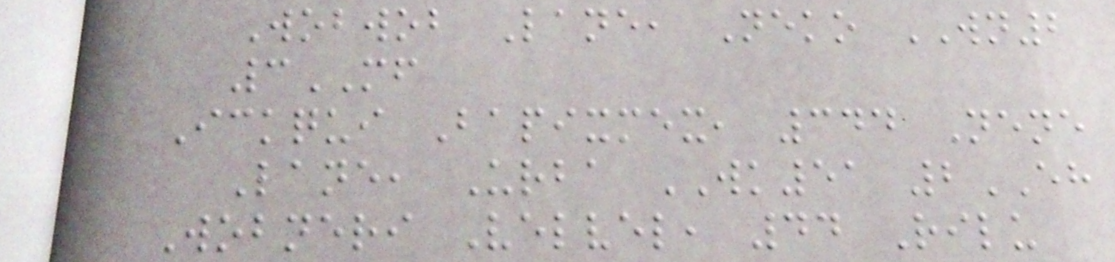Wobwob Lane, Neko WN2
3MF
Ickqui Bapixmex, 344 Nene
Lane, Urba WK51 2EH
Wobneri Velvel, 44 Rilu
